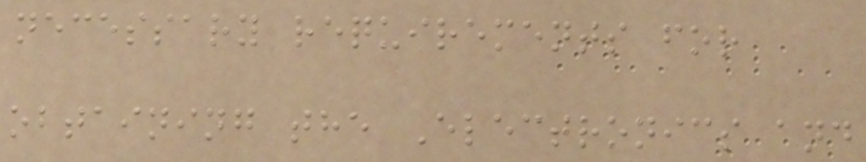necessary requirements for
obtaining the Electronics and
